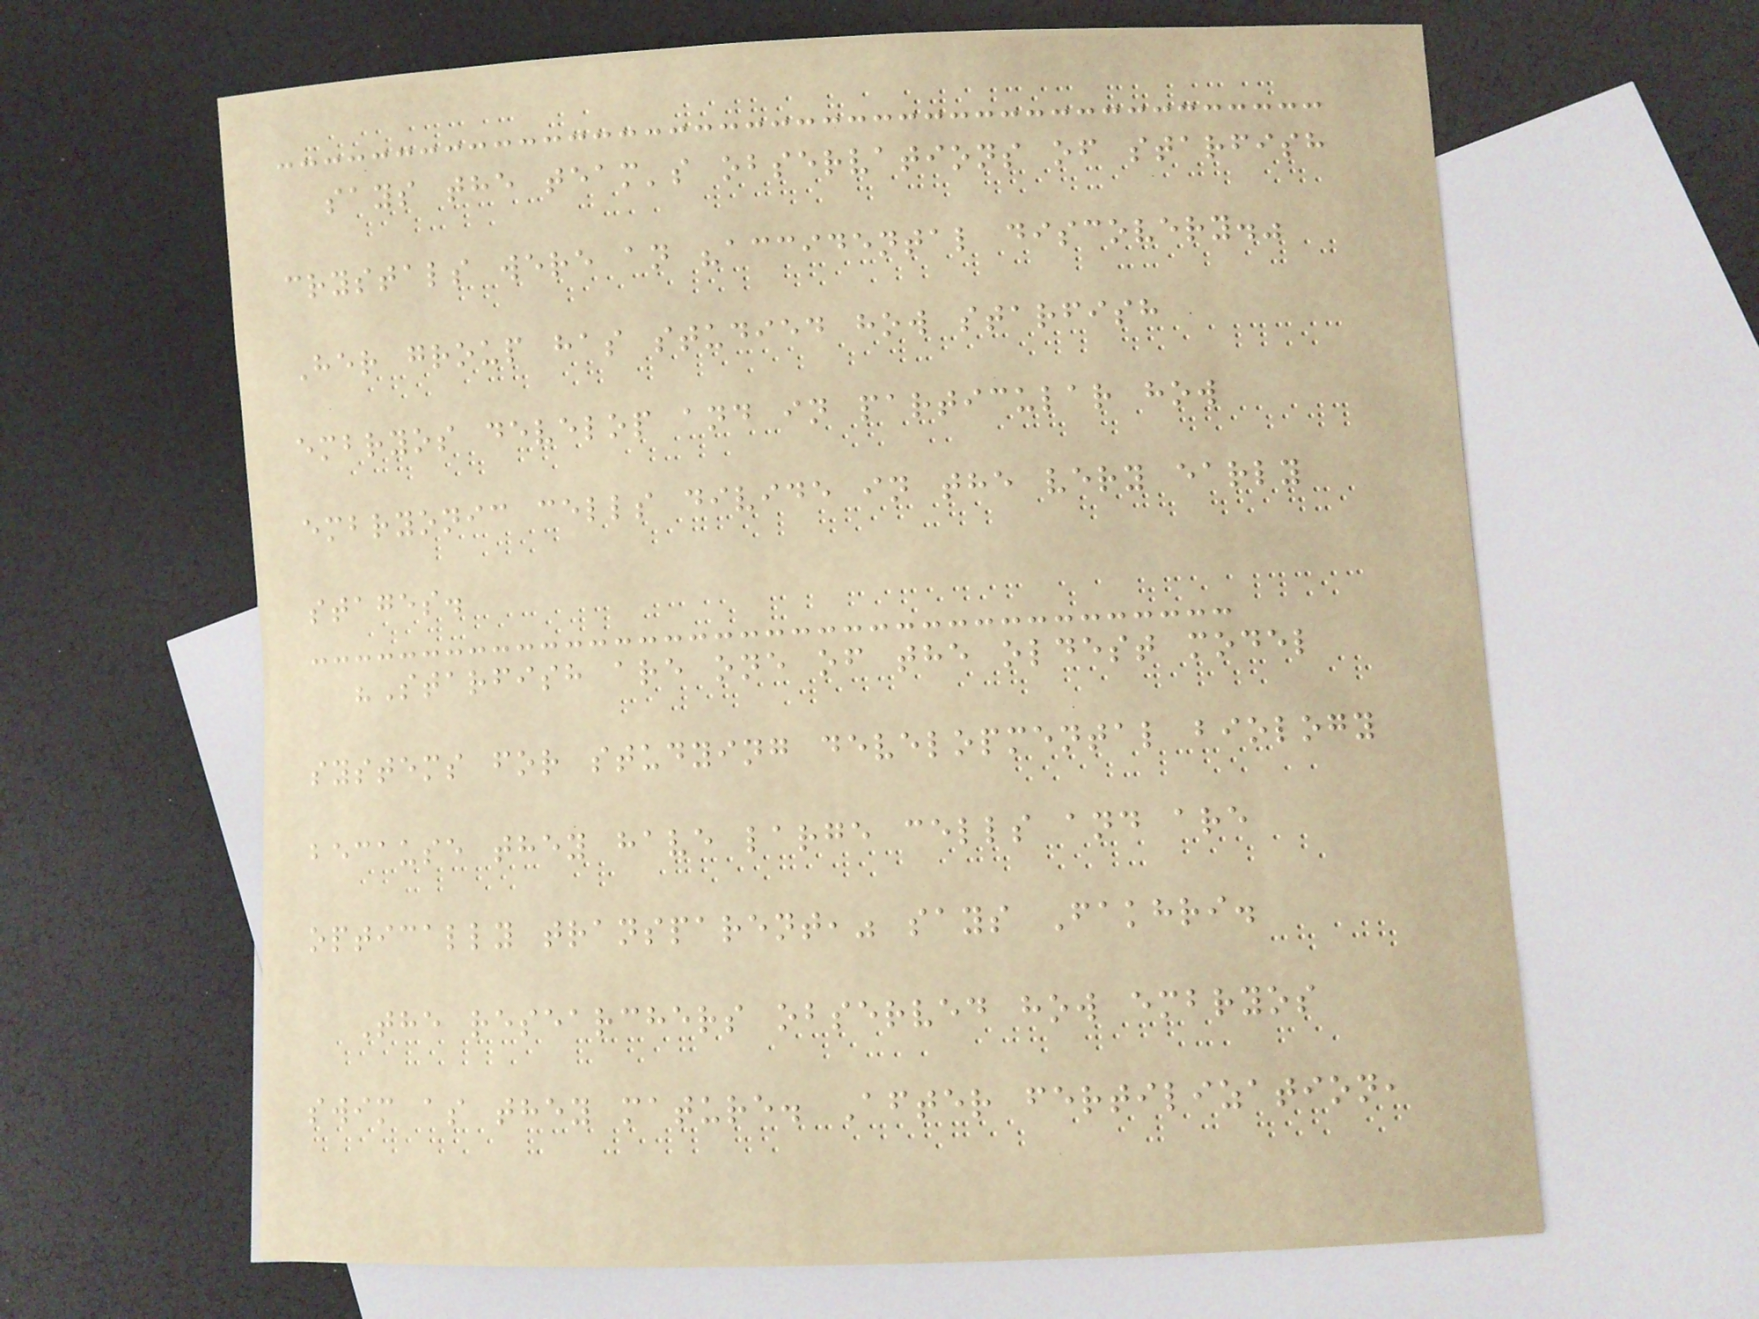says the team's observations of starfish
crystals were an "accidental discovery."
Her group has studied how starfish
embryos develop and in particular how
embryonic cells divide in the very early
stages.
"Starfish are one of the oldest model
systems for studying developmental biology
because they have large cells and are
optically transparent," says Fakhri.
The researchers observed how embryos
swim as they mature. After fertilization,
